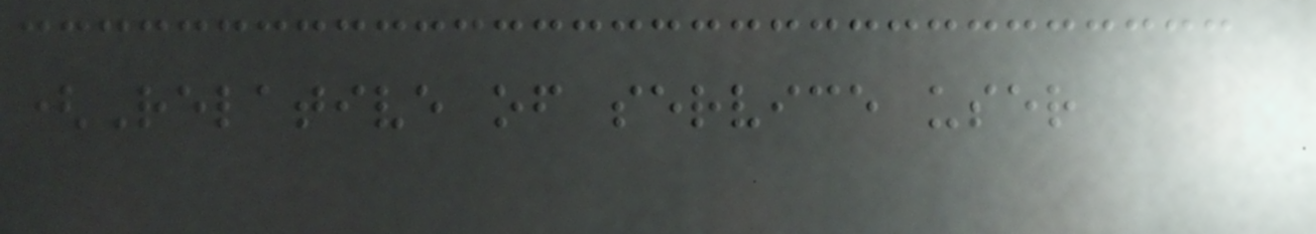(Relative of service user
